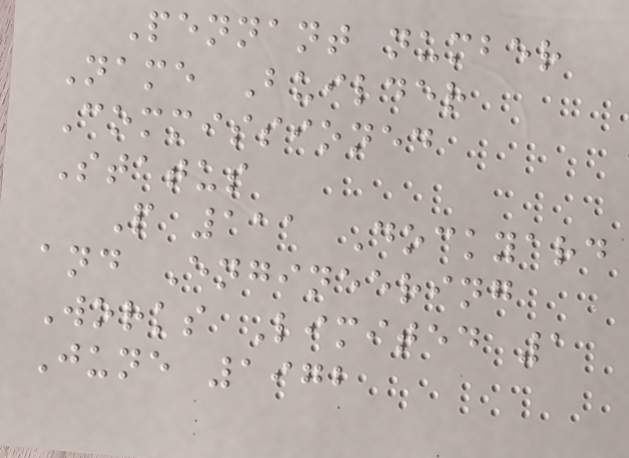Pennant number
Name Builder
Commissioned
Status
P 111 Dockyard
and Engineering
Works Limited 1
June 1972
